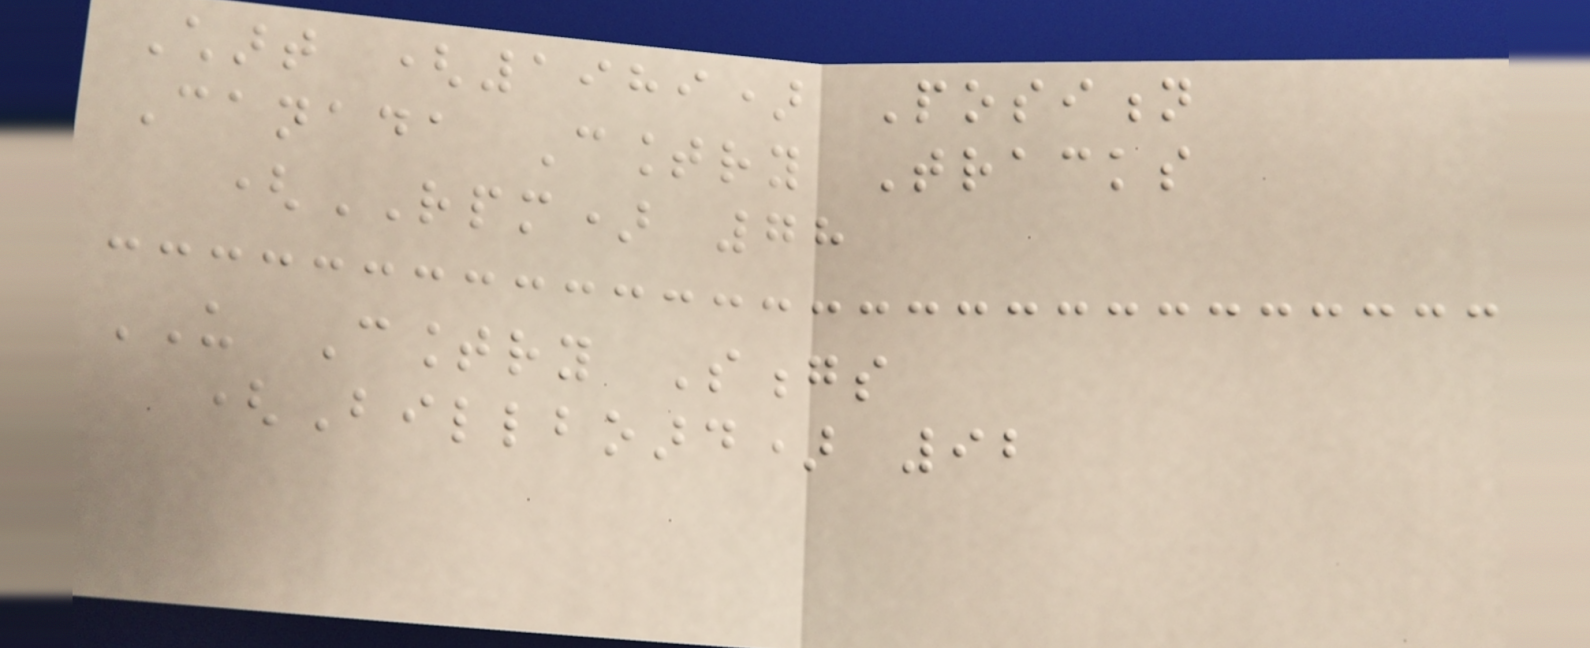Chart (1989) Position
Canada Country Tracks
(RPM) 78
US Country Songs
(Billboard) 92
